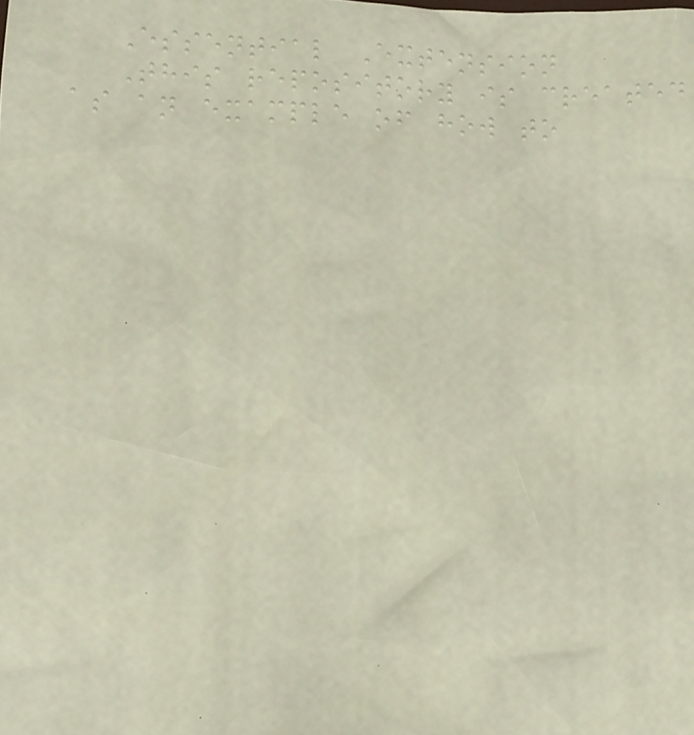Essential Extension
This repository is created
as an example of how to
